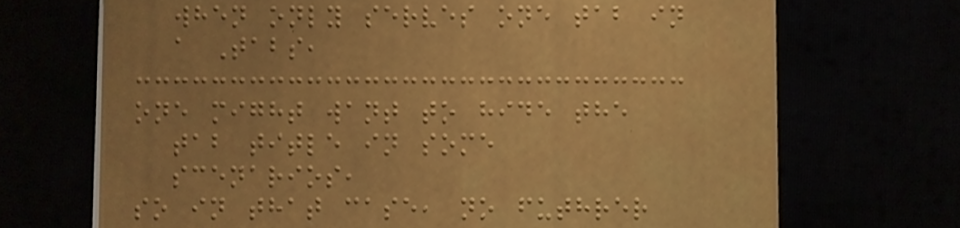when only serves one tab in
a Tabs,
one might want to hide the
tab title in some
scenarios,
so in that case, no futhrer
